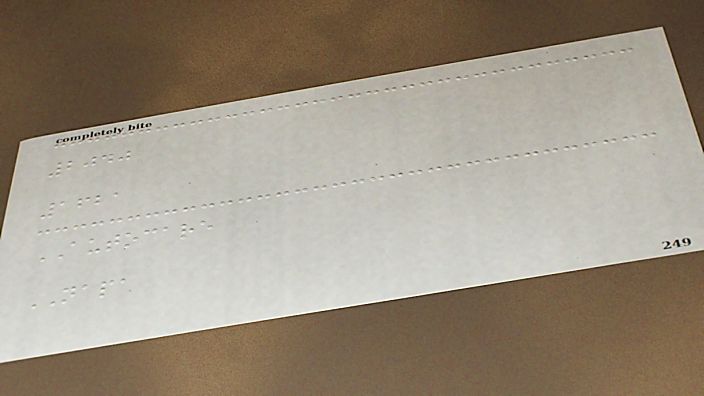2040
1621
AUTOCARE
NAPA
